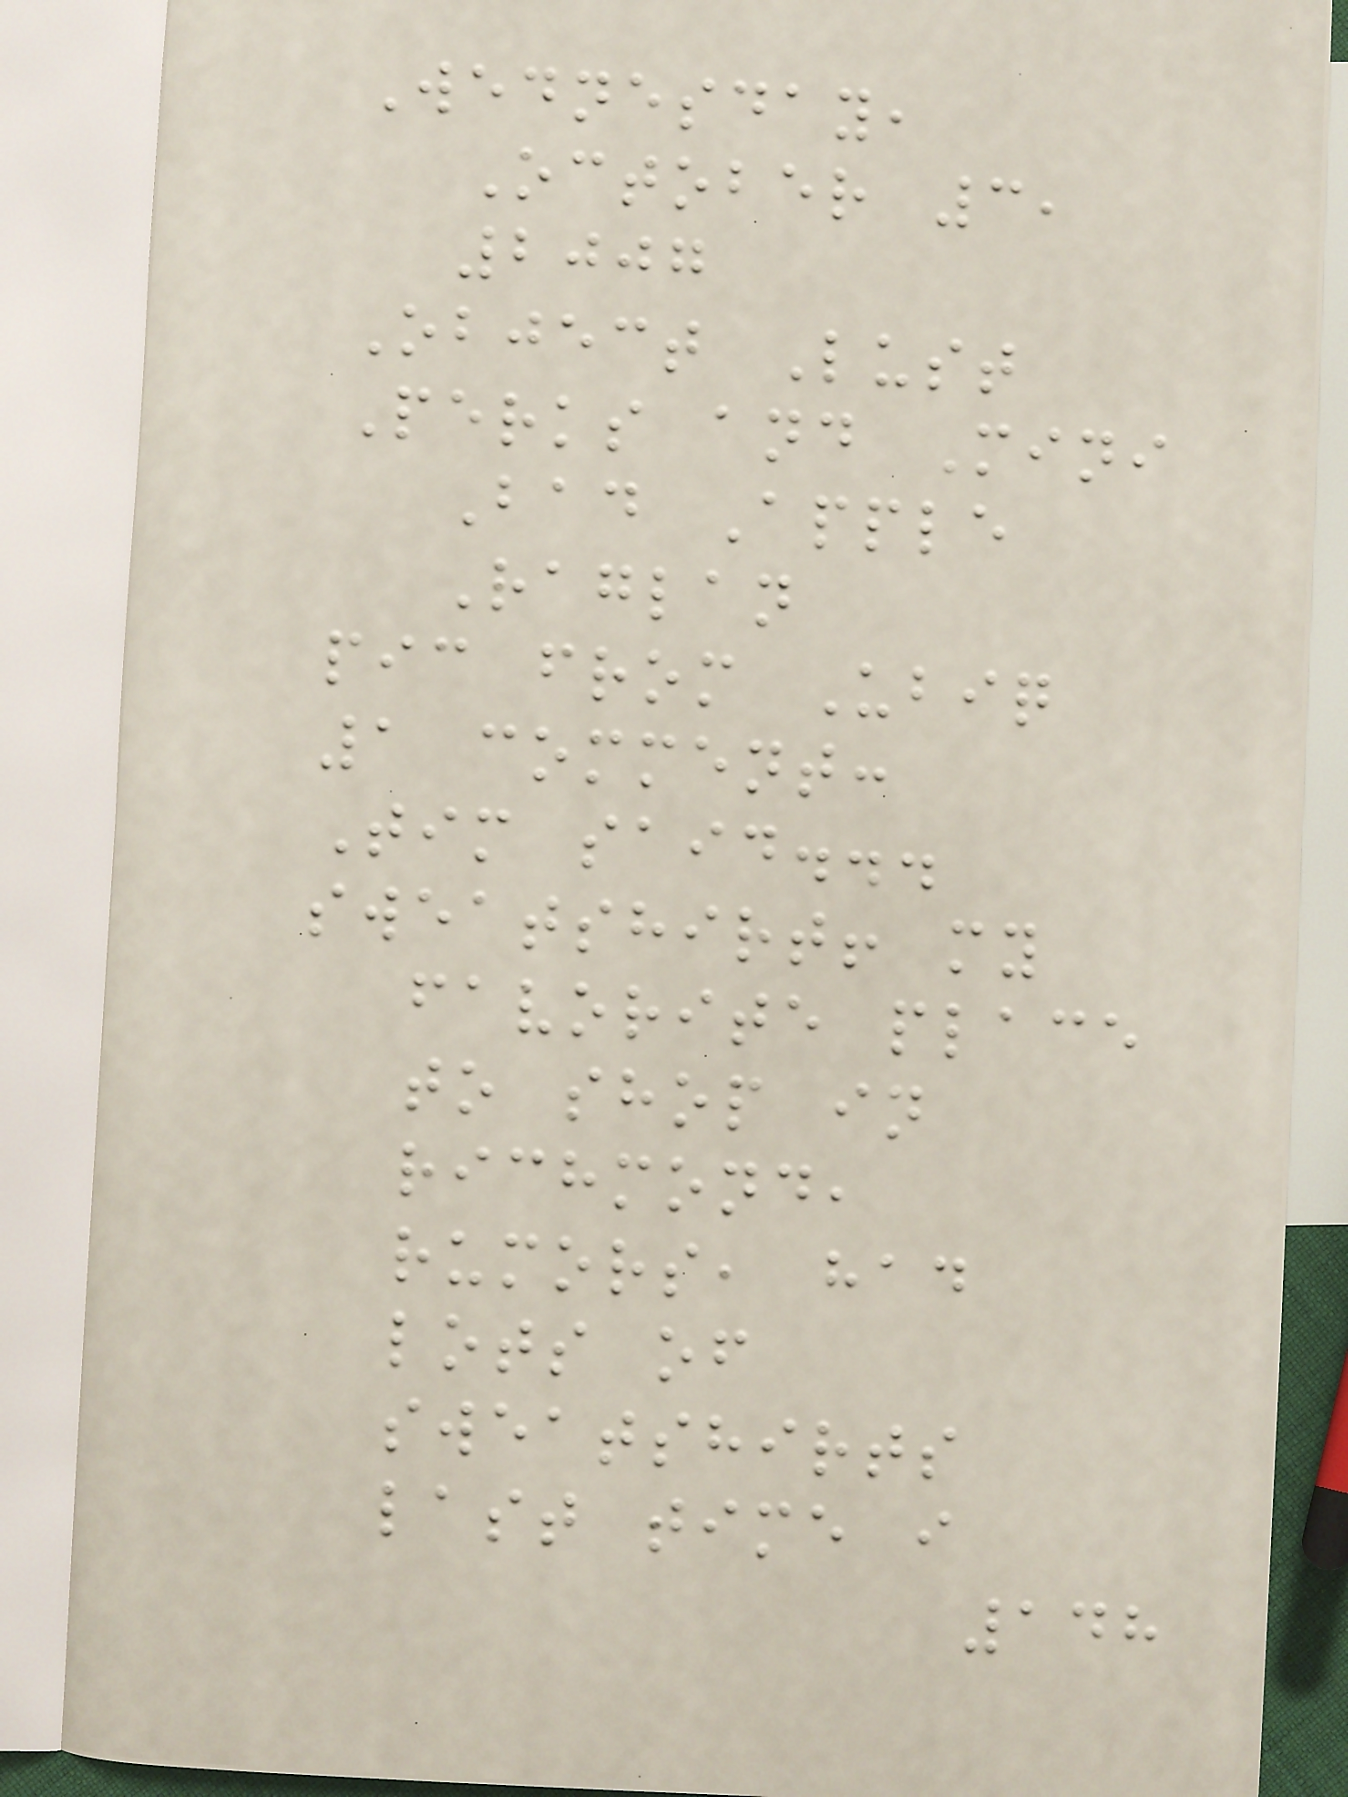Wednesday,
October 3,
2007
Object Lust
Perks and Mini
Bad Apple
Raglan
pic from Ubiq
1 comment:
Tim said...
sweatshirt! my
favorite place
to shop in
richmond,
rumors, had
lots of
sweatshirts
last time i
148
